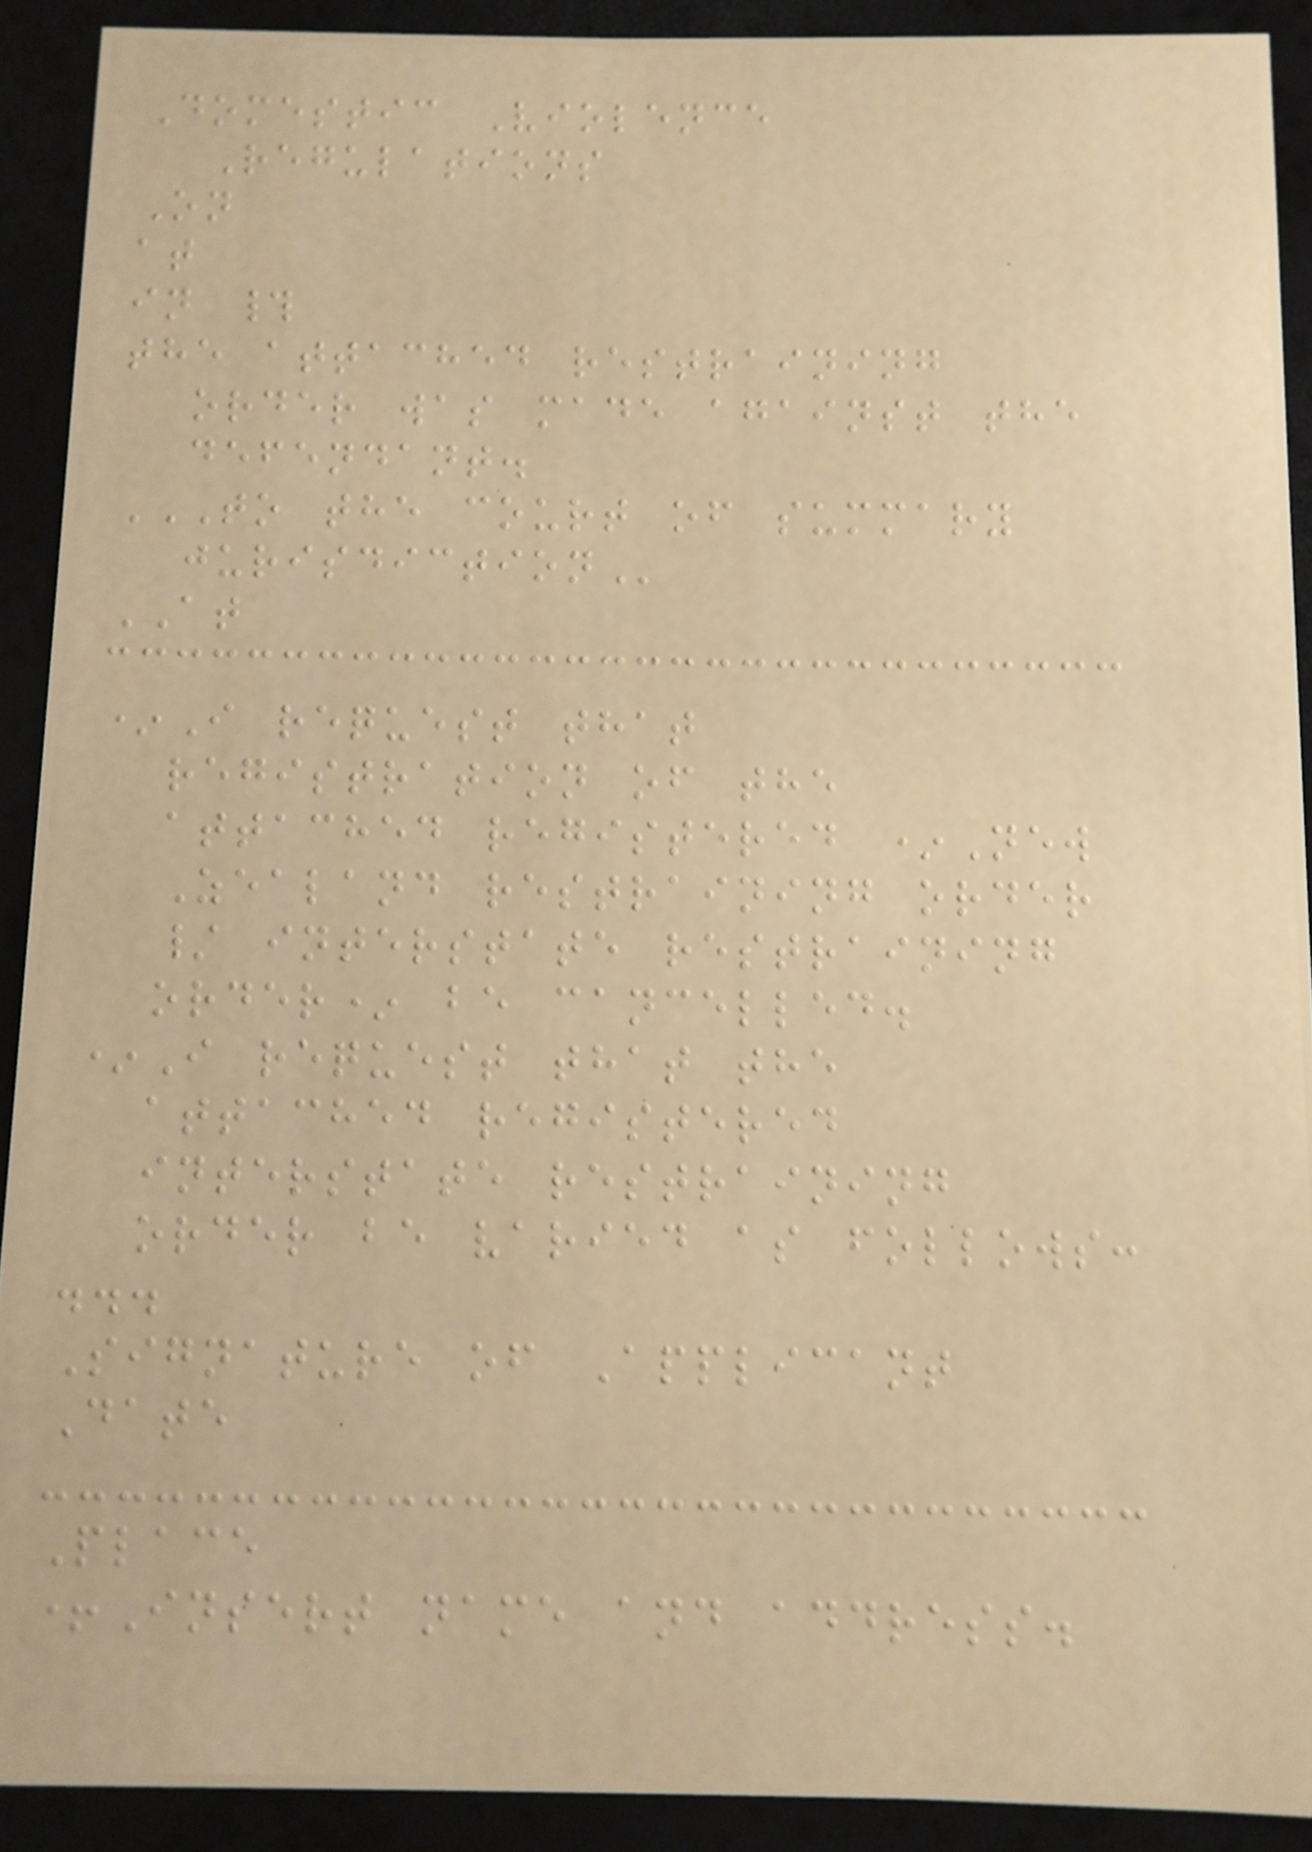Domestic Violence
Regulations
On
at
in #
the attached restraining
order was made against the
defendant.
TO THE COURT OF SUMMARY
JURISDICTION
AT
*I request that
registration of the
attached registered *New
Zealand restraining order
/ interstate restraining
order* be cancelled.
*I request that the
attached registered
interstate restraining
order be varied as follows:
...
Signature of Applicant
Date
Place
+Insert name and address.
